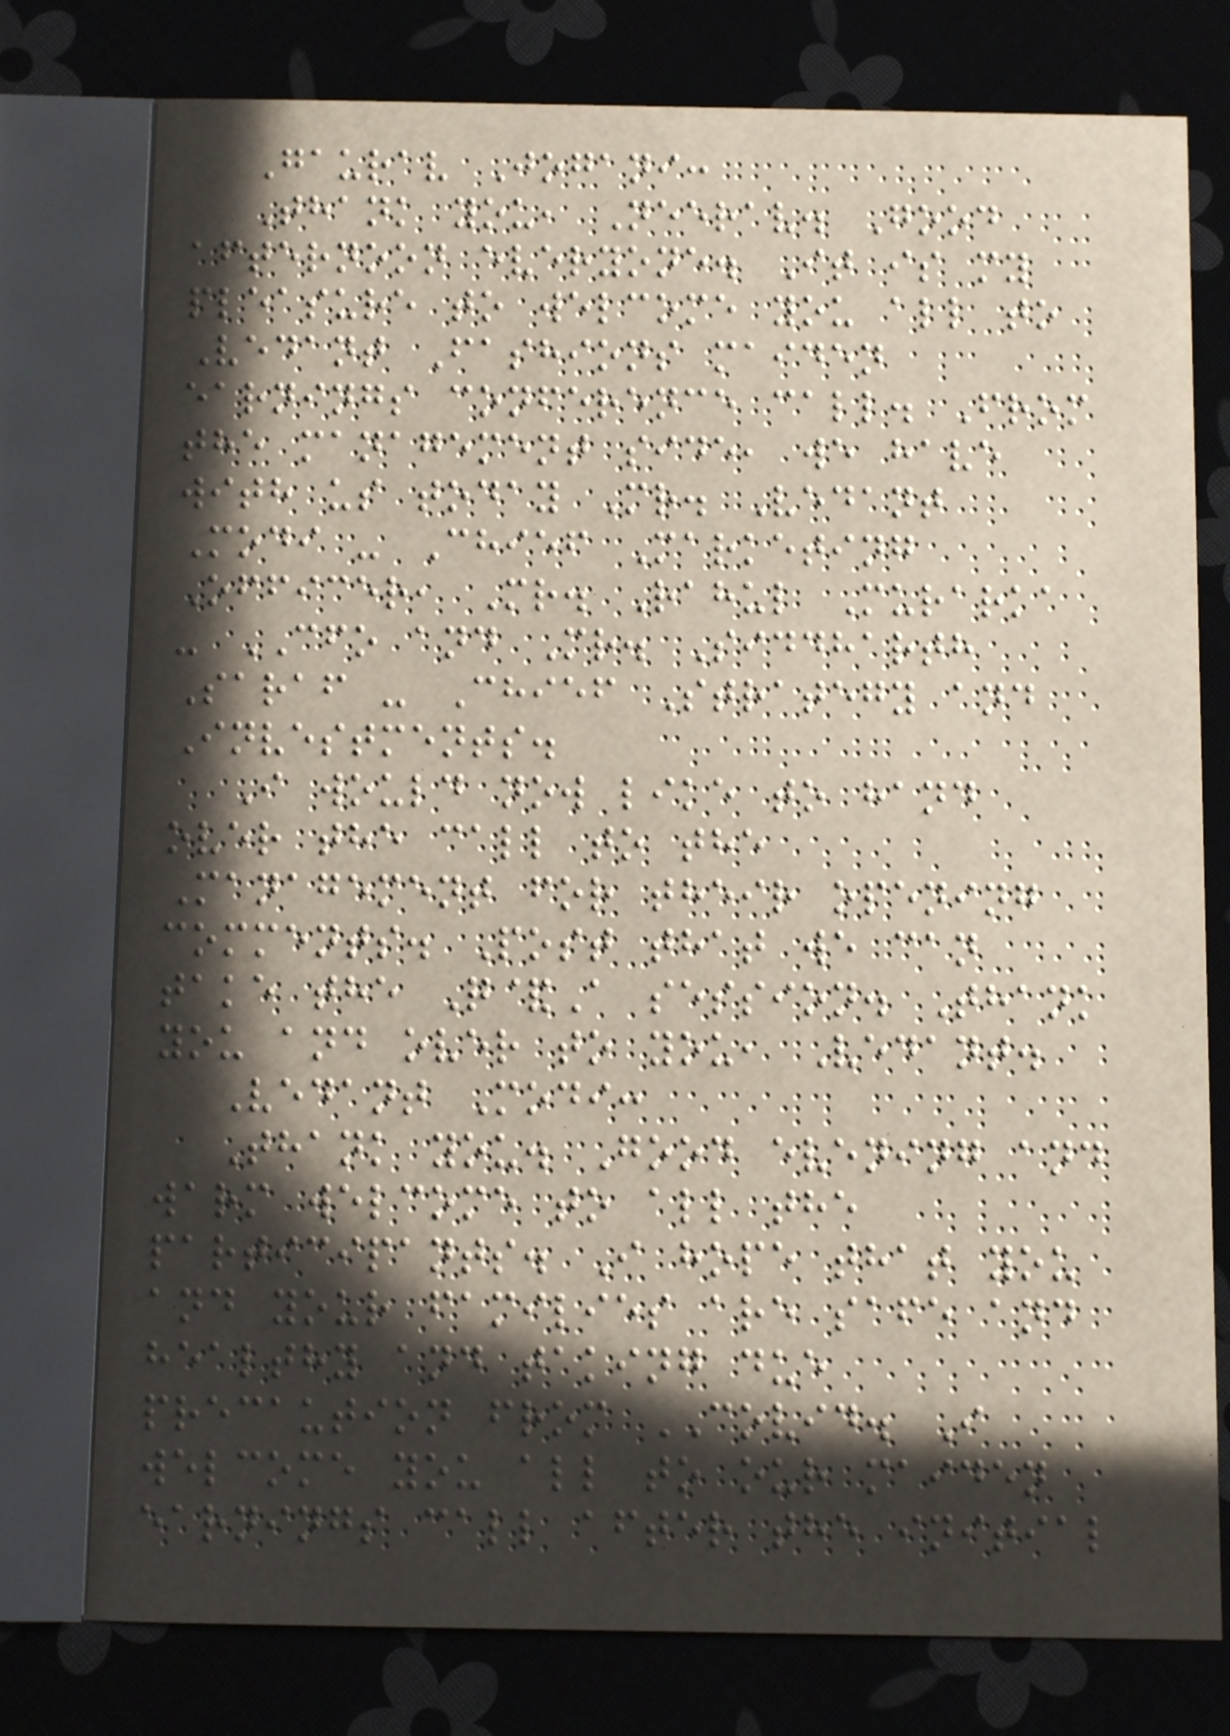Gaurav Jogani:
Thank you, Neerav. Good
afternoon everyone. It is my
pleasure to welcome you all to
Vedant Fashions maiden
earnings conference call. From
the management side, we have
with us today Mr. Vedant
Modi - Chief Marketing
Officer, Mr. Rahul Murarka
- CFO and Mr. Siddharth
Saraf - Chief Strategy and
Investments.
I would now like to hand
over the call to the
Management for their opening
comments. Post that we can
take the Q&A session. Thank
you and over to you, Vedant.
Vedant Modi:
Thank you. Good evening and
warm welcome to all the
participants. I hope that you
and your families are safe and
healthy and taking due
precaution from COVID. I
welcome you all to our maiden
earnings call after the initial
